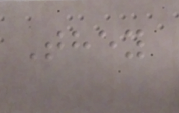They
